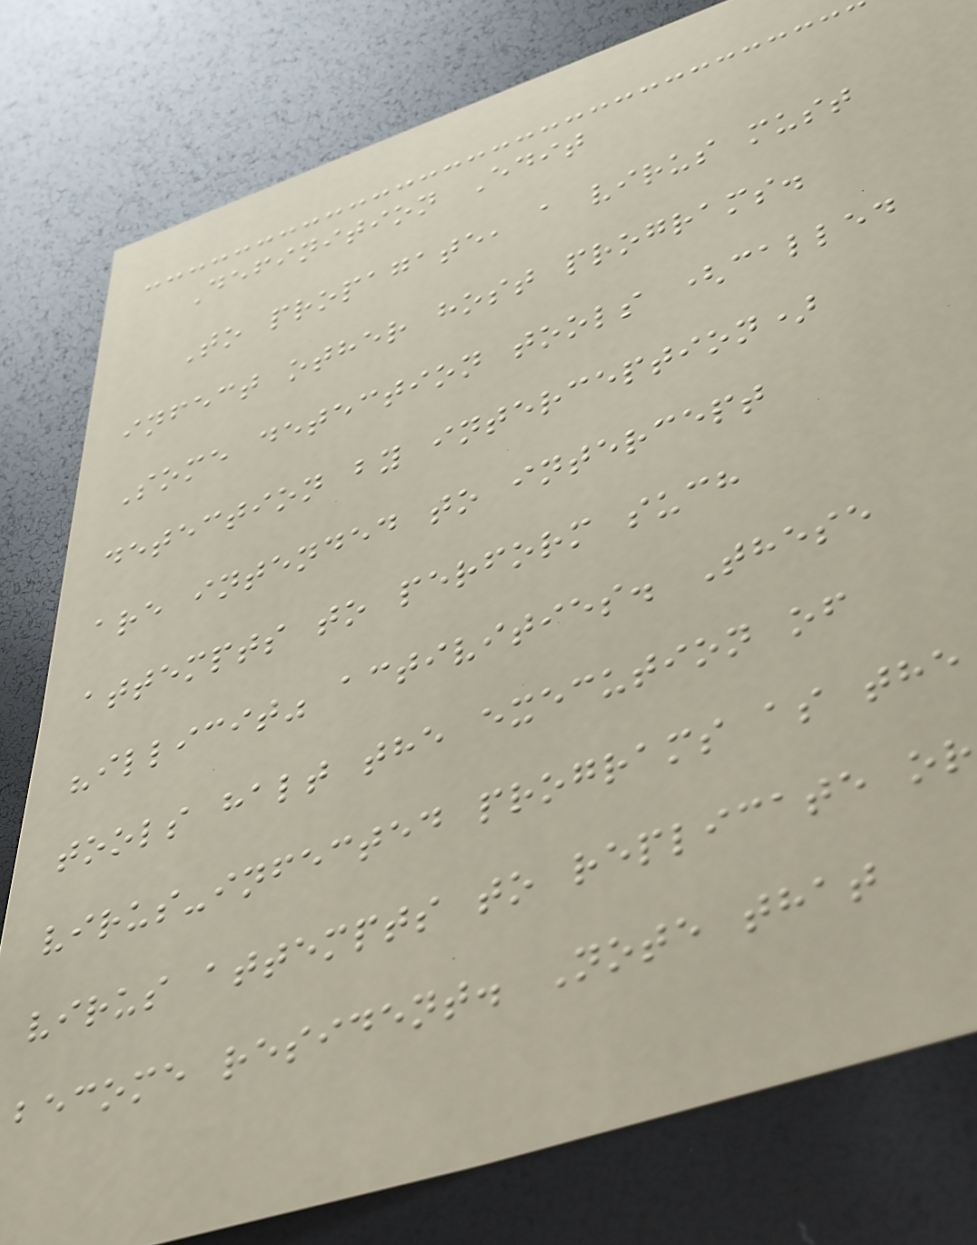Definition Edit
To propagate, a virus must
infect other host programs.
Some detection tools (called
detection by interception)
are intended to intercept
attempts to perform such
"illicit" activities. These
tools halt the execution of
virus-infected programs as the
virus attempts to replicate or
become resident. Note that
